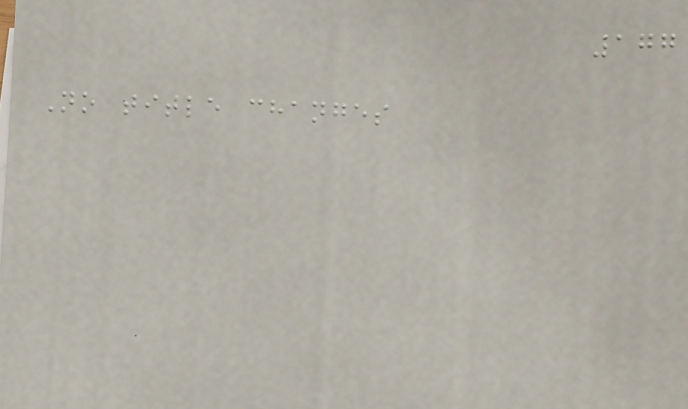177
No title changes
